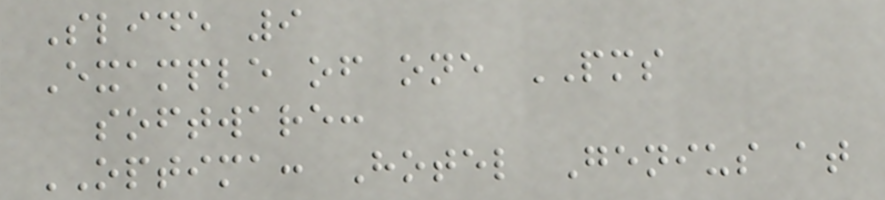Slide 9
Example of one PMS
software:
OPTIMA: Hotel Genius at
